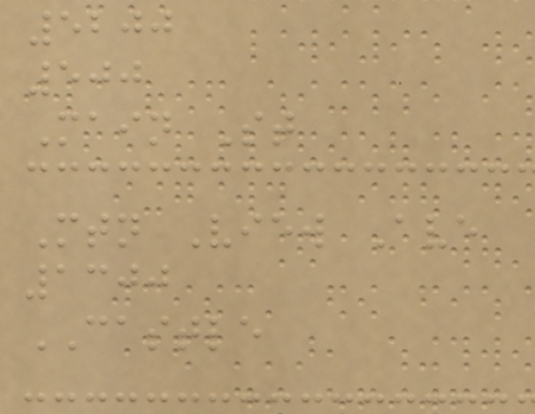5200
500
Main St
Mtn View Ave
1300
CASTLE
